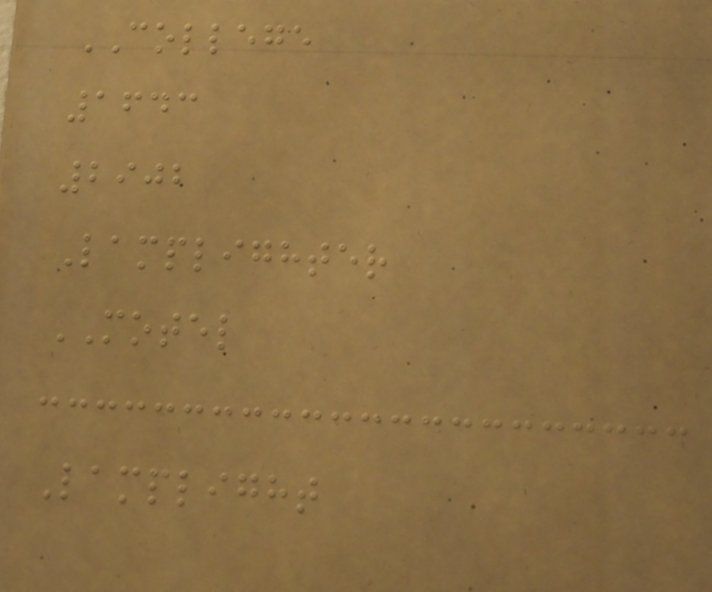COLLEGE
1643
2902
Lamplighter
MOTEL
Lamplight
